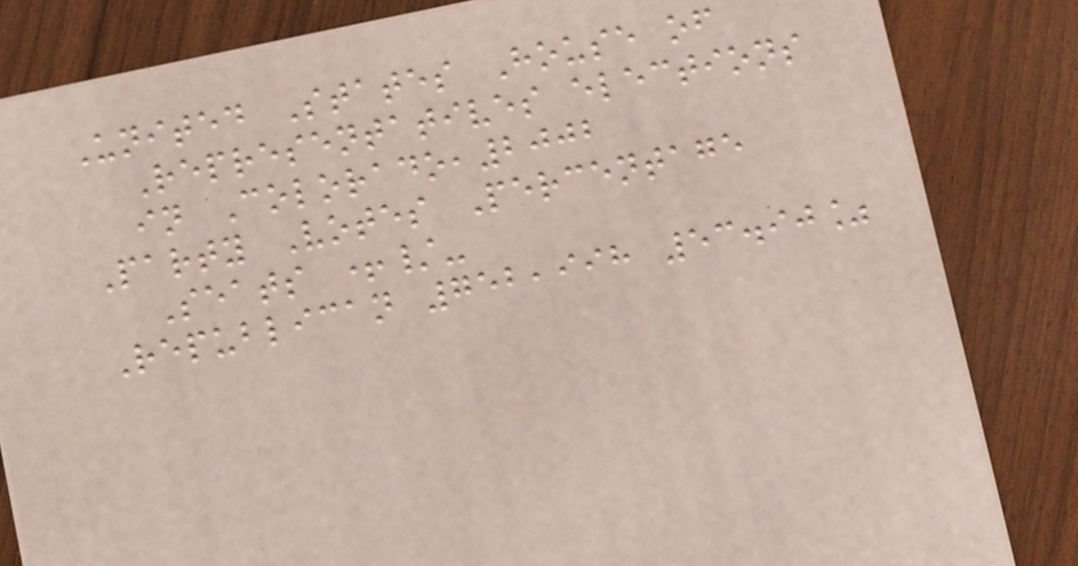United States House of
Representatives elections
in Colorado,2002
Party Votes Percentage
Seats +/-
Republican 752,998 53.90%
